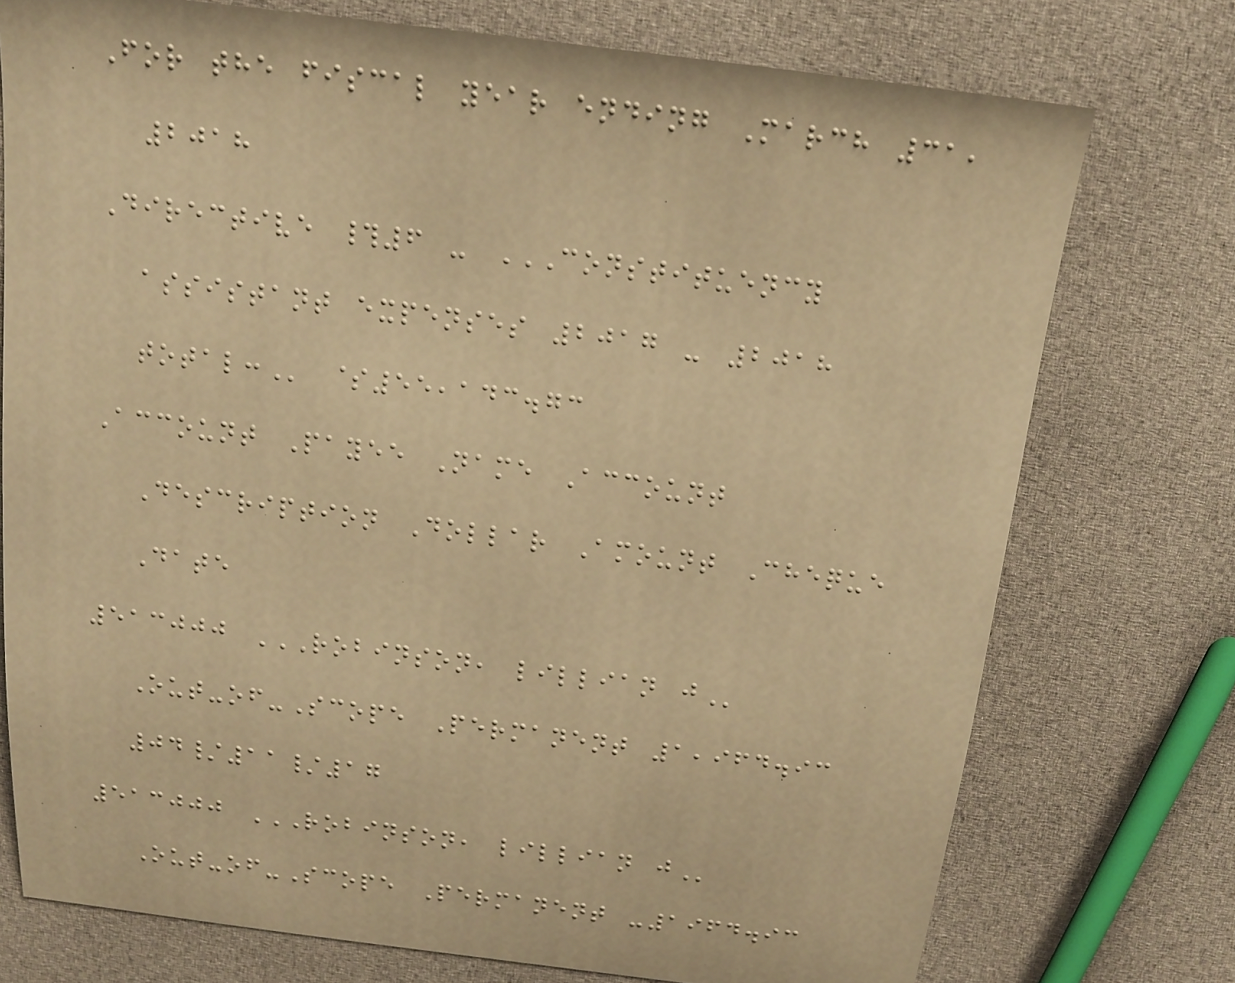For the fiscal year ending March 31,
2018
Directive #6 - CONSTITUENCY
ASSISTANT EXPENSES 2017 - 2018
TOTAL: $55,143.73
Account Payee Name Account
Description Dollar Amount Cheque
Date
513000 ROBINSON, LILLIAN J
Out-of-Scope Permanent 1,964.93
04/11/17
513000 ROBINSON, LILLIAN J
Out-of-Scope Permanent -1964.93
